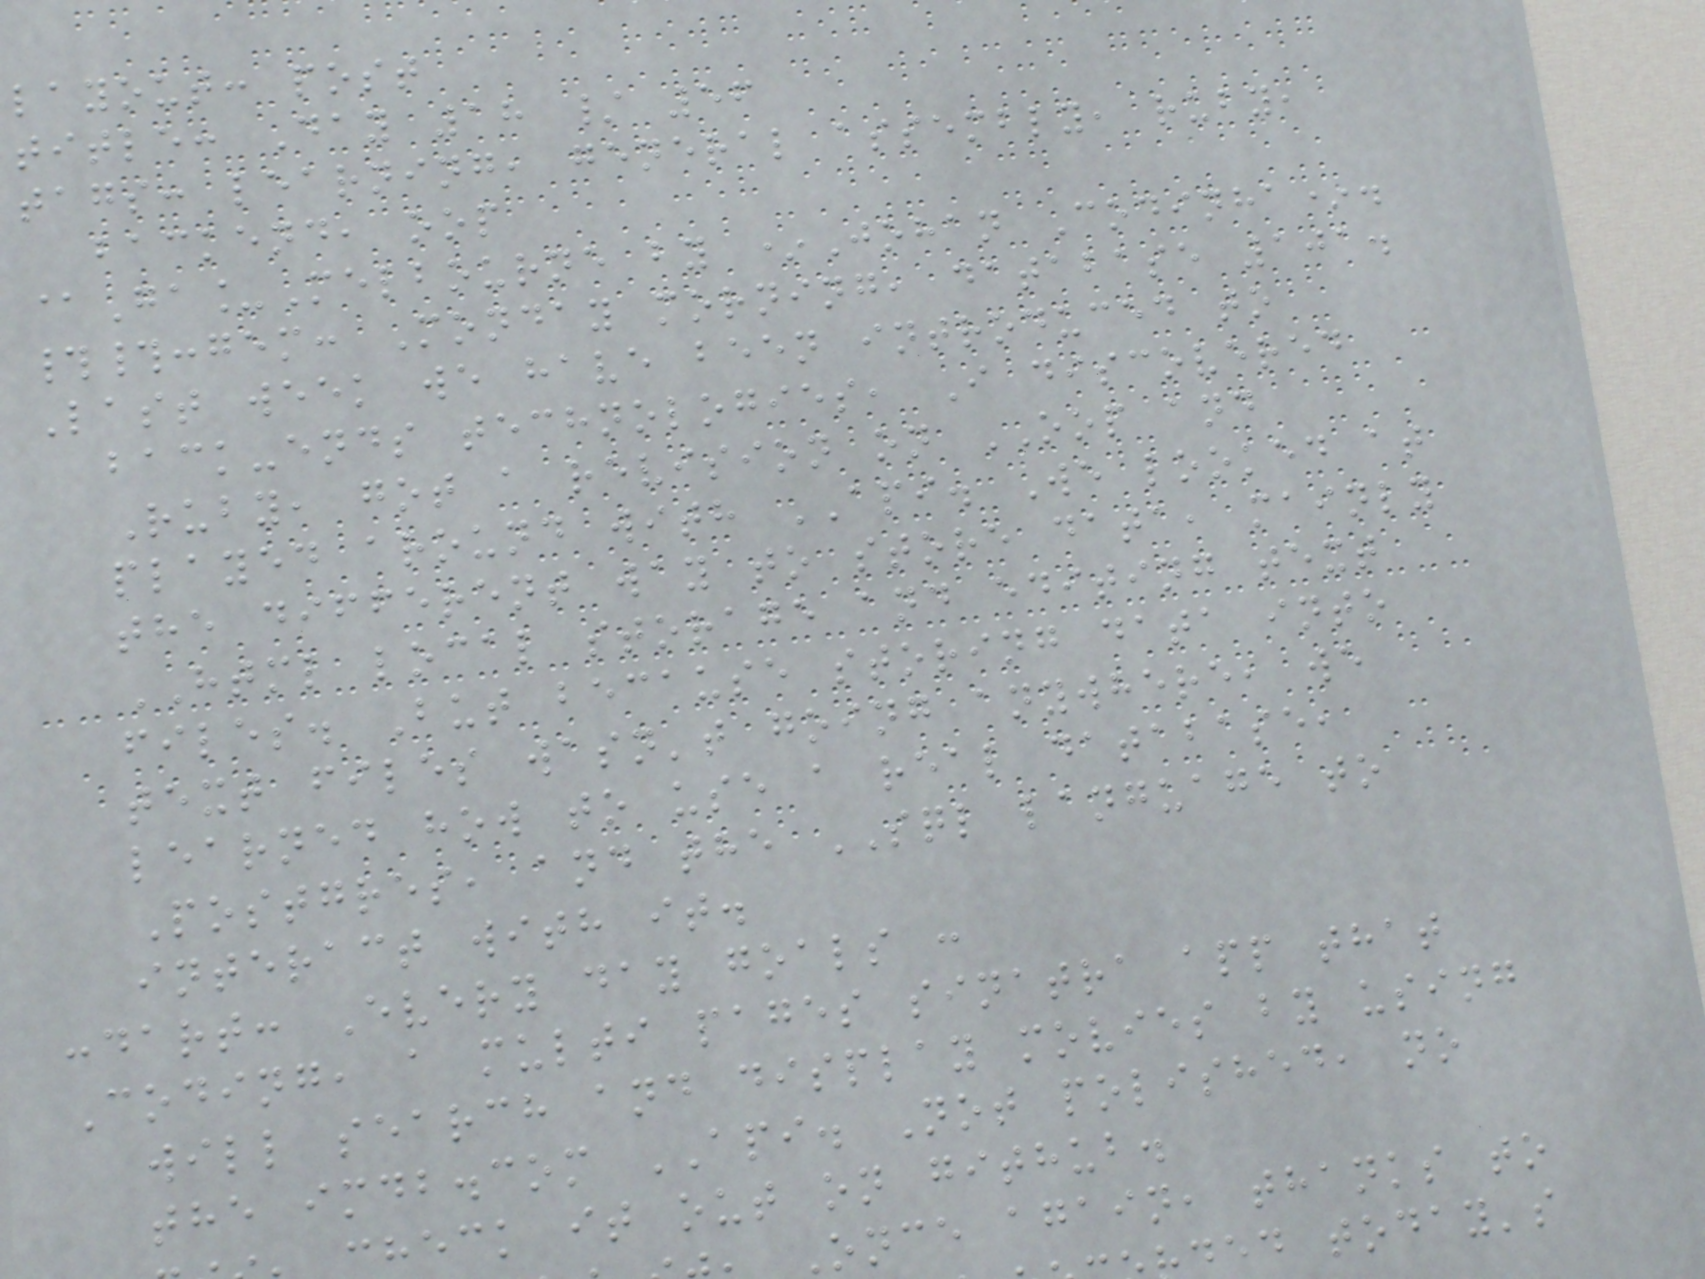layout: post
title: Day 18 / 56
tags: learning, general assembly, ruby,
backend, oop
@Ga_Melbourne by *Johan Codinha*.
##:gem: Monday morning, database 101.
Last week we have been introduced to
back-ends technologies, I discovered
Ruby, got a revision on OOP and
played around with API. We looked at
the different way to store data, mainly
HTML local storage and editing text
files. But because storing data into
text files wasn't going anywhere, we
learned how to use a real database,
Postgres, and the SQL language to
interact with it.
:dart: Every day goals :
Coding, a multi pages sinatra app that
will search and display movies by using
the imdb.com API. Not polished, no
heck it out on github.
Once again, thanks to
ded today's
